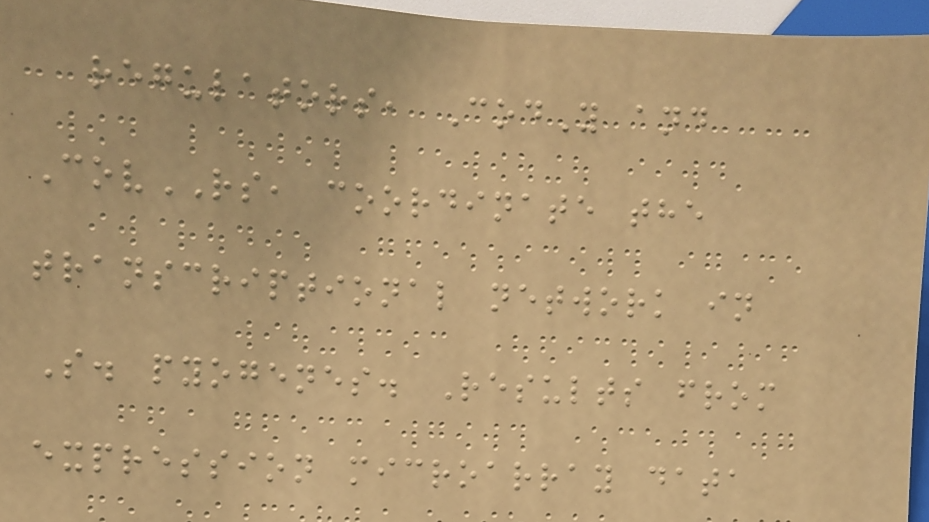regulators, CodY and
CovRS, coordinate the
transcriptional network in
S. pyogenes. Results from
expression microarray data
